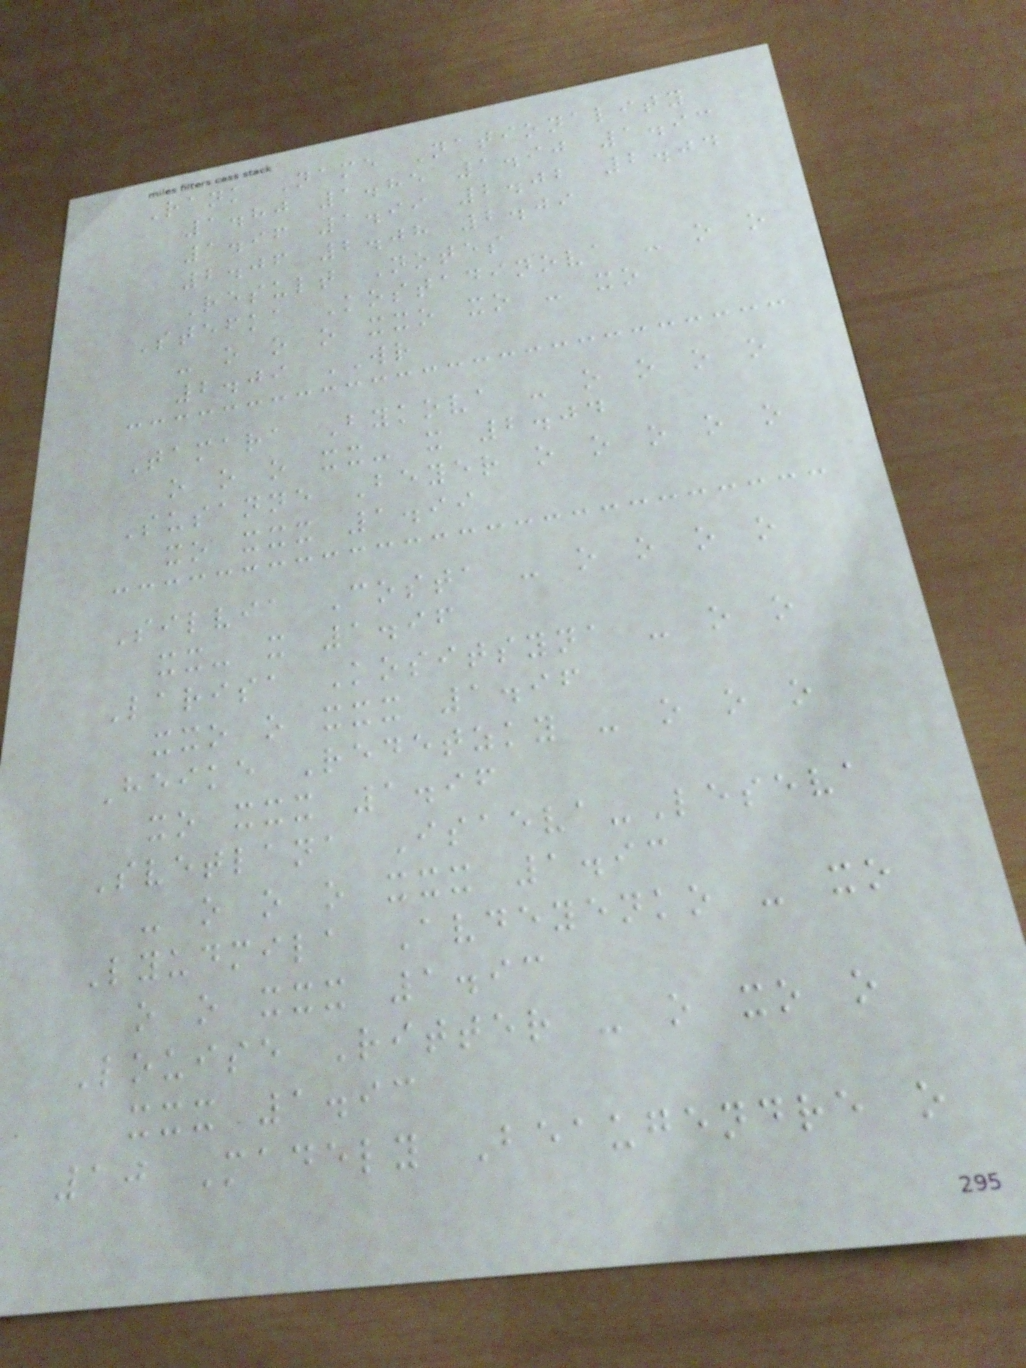Rank Name Nationality
1.80 1.85 1.90 1.93
1.96 1.99 2.02 2.04
2.06 2.08 2.09
Result Notes
Stefka Kostadinova - o o
- o o o xxo xo - xo
2.09 WR
Tamara Bykova - o o o o
o o o xx- x 2.04
Susanne Beyer o o o o o
xo xxx 1.99
Silvia Costa - o o o o
xx- x 1.96
Larisa Kositsyna - o o
xxo o xxx 1.96
Heike Redetzky - o o o
xo xxx 1.96
Svetlana Isaeva-Leseva
- o o o xxx 1.93
Lyudmila Avdeyenko - xo
o o xxx 1.93
Louise Ritter - o xo o
xxx 1.93
10 Madely Beaugendre o
